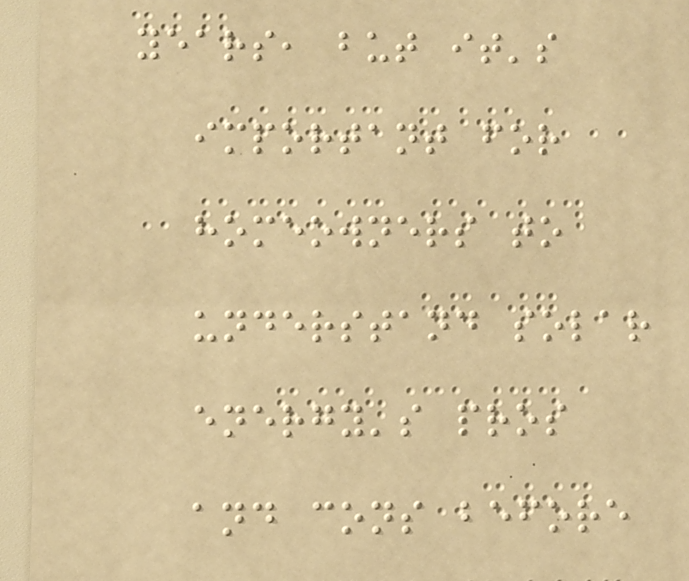years, but it's
important for
homeowners to
understand solar
energy's pros
and cons before
